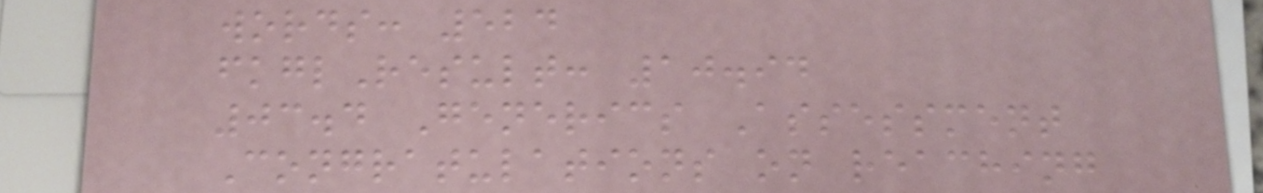words: 524
fkglResult: 10.94
03.4 Generics Assessment
Congratulations on reaching
